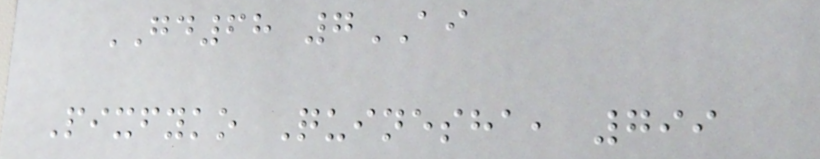GD68 7AI
Pixfyko Quinesha, 799
